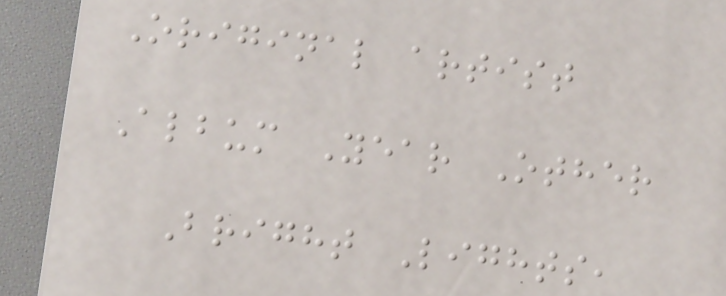Original artist
Album Year Other
Bright Lights,
